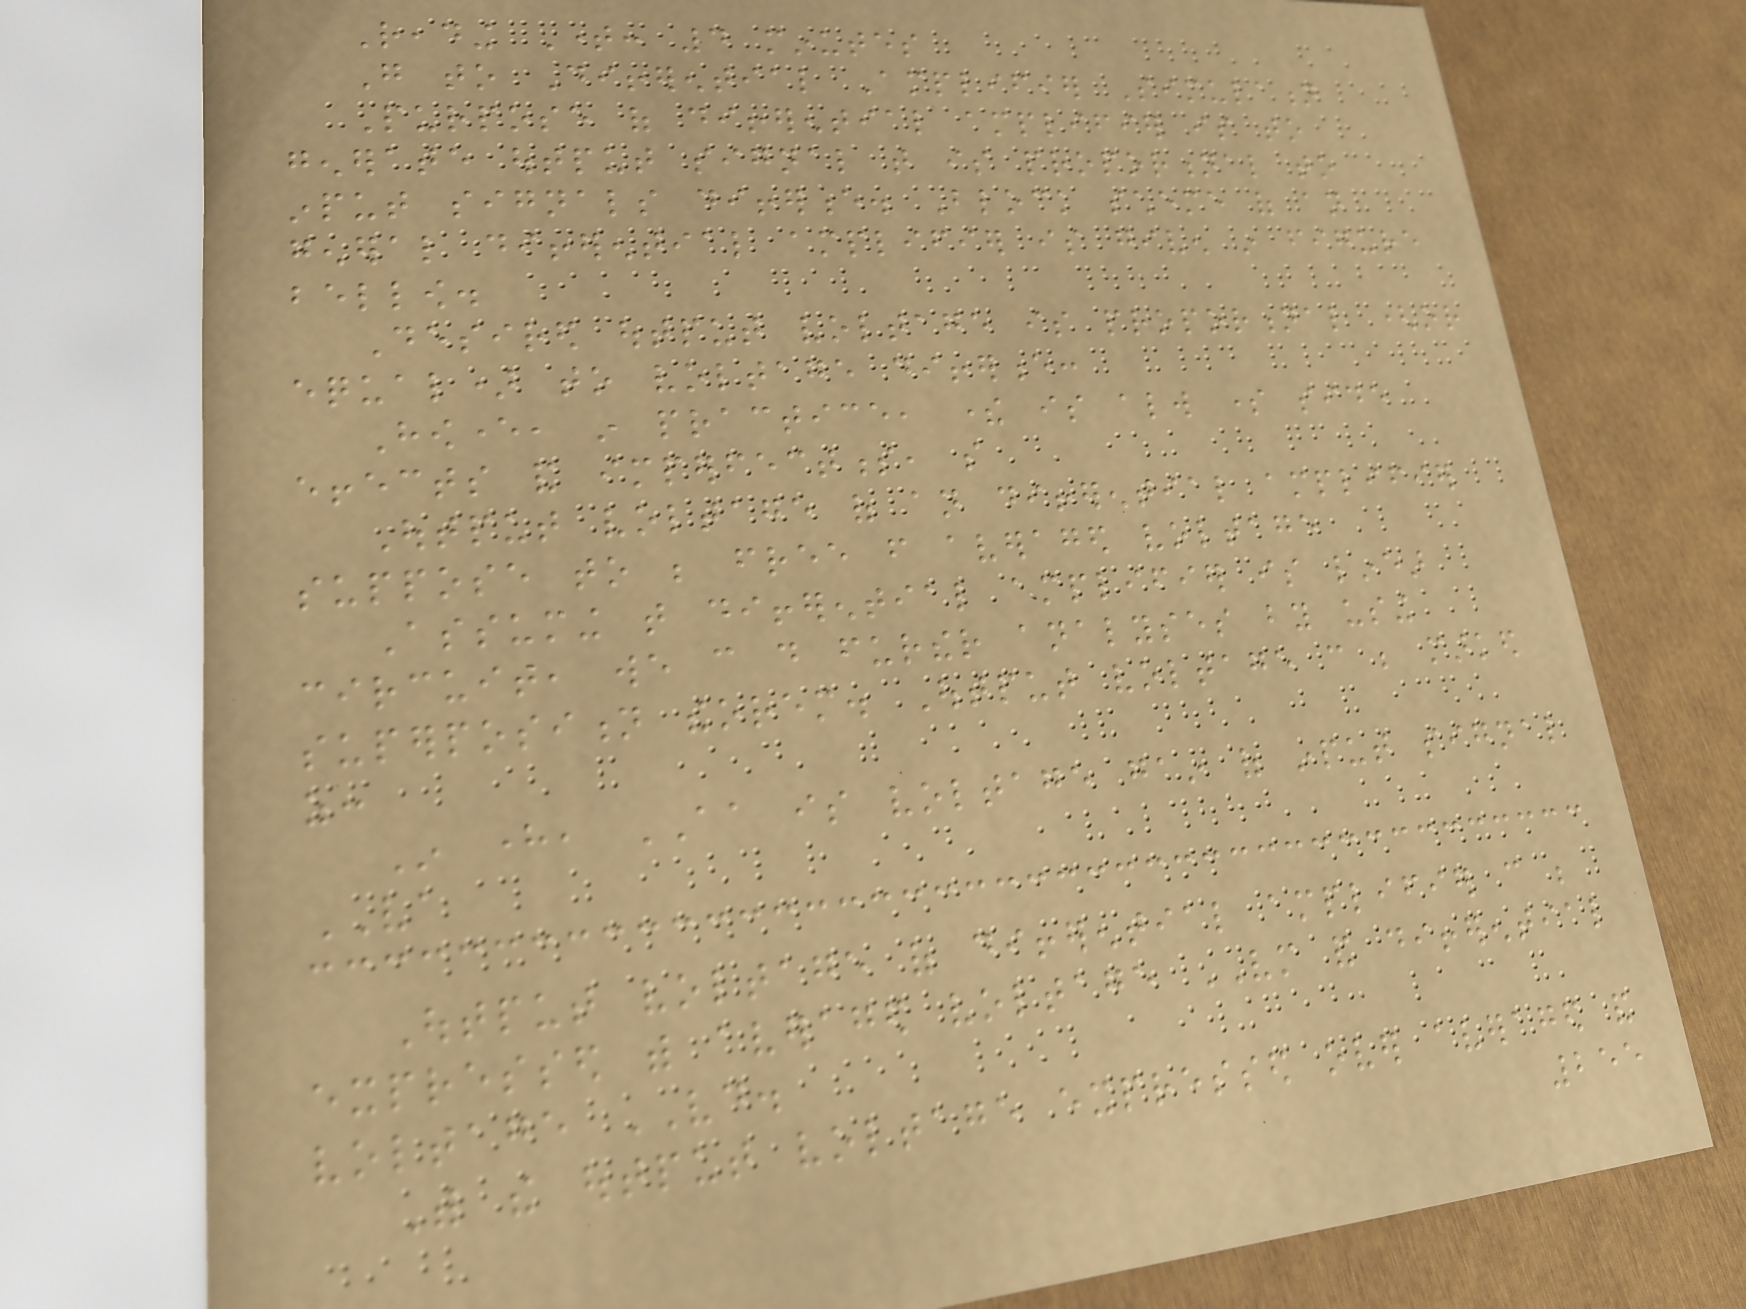Reading Time: 4 minutes
Go to Differential Amplifier Simulation
Purpose of differential amplifier is to
generate output signal that is proportional to
input signals difference. Block scheme of an
general differential amplifier is given in figure
bellow.
Desired output voltage is proportional (or
equal) to voltage difference:
However, in practice, there is always some side
effects and imperfectness, so
Output voltage of an differential amplifier
suppose to be free from averaged voltage
Assuming that differential amplifier is linear
circuit, we can do further analyses by using
superposition theorem. Output voltage can be marked
as:
In here, AA is voltage gain of input signal
VA
Output voltage of differential amplifier can be
expressed with averaged voltage VM and differential
voltage VD.
With the output voltage expressed over averaged and
255
